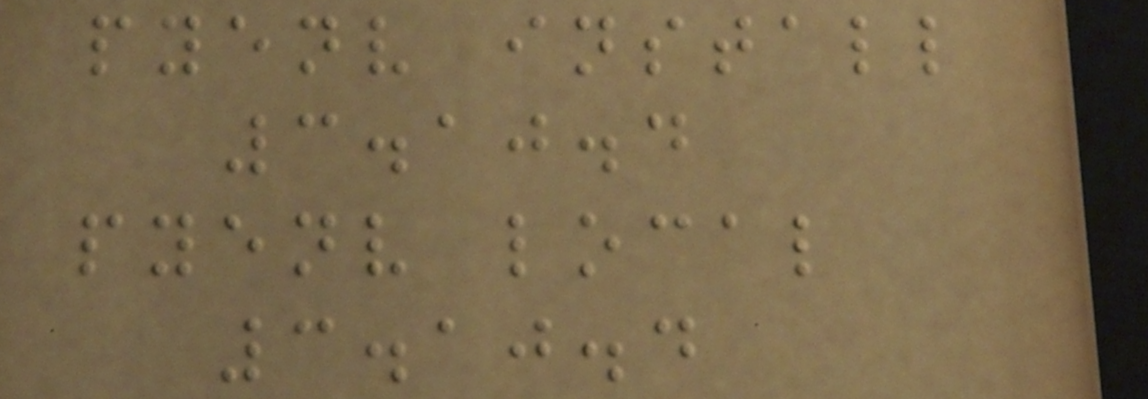pyenv install
3.10.4
pyenv local
3.10.4
